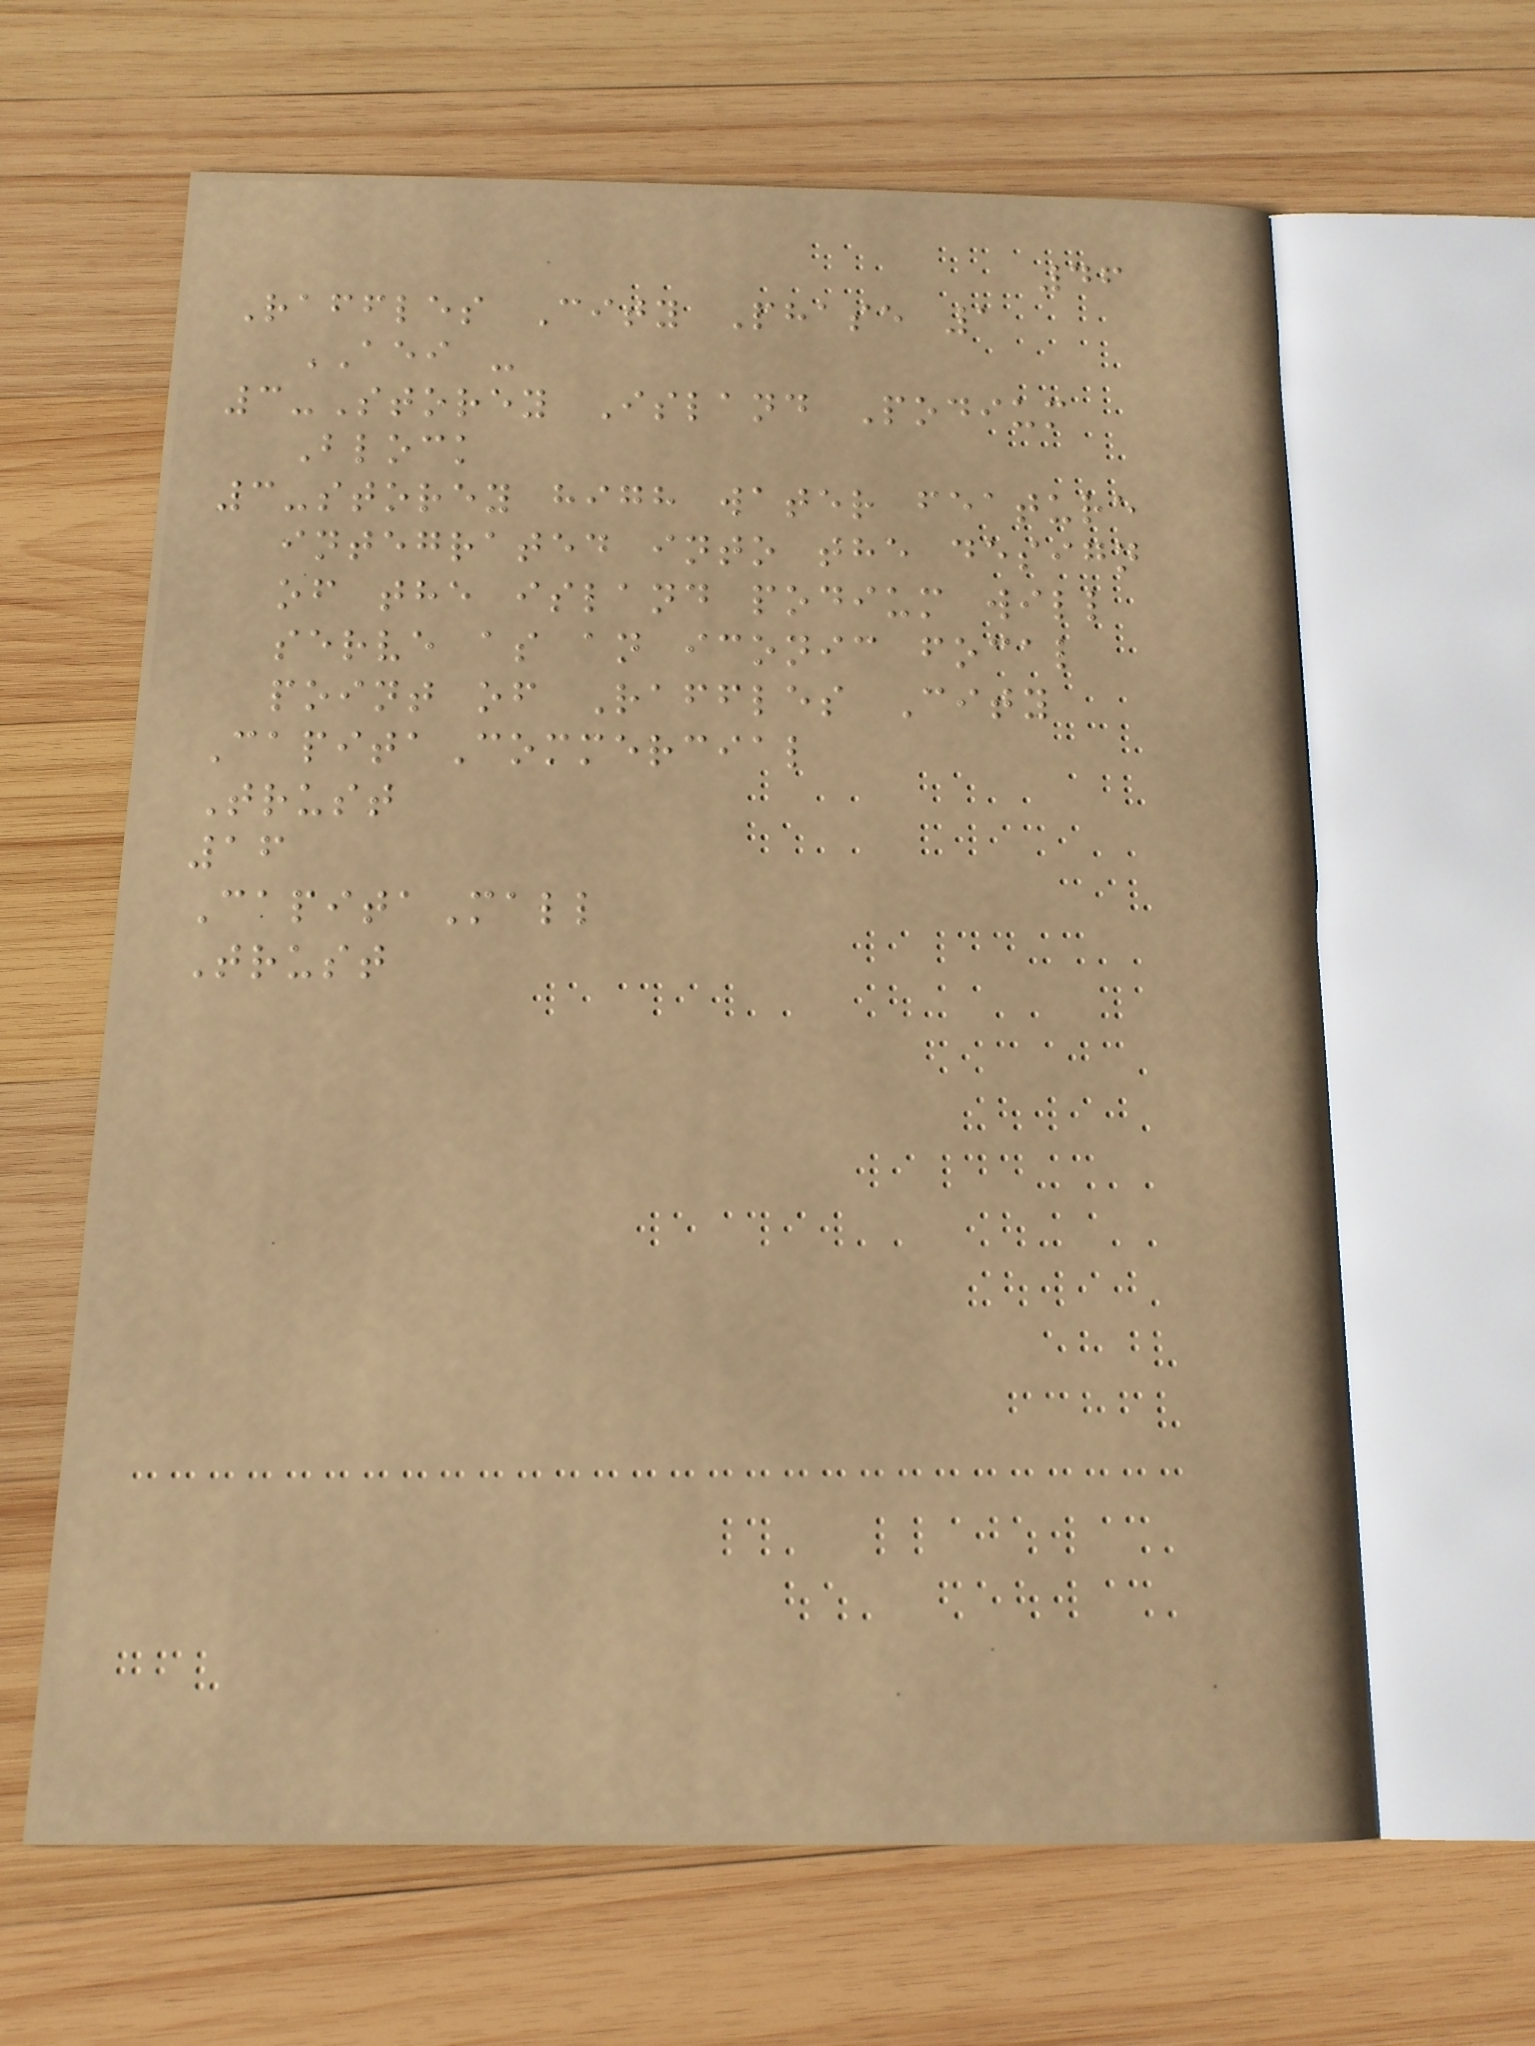46
Raffles City Phase 1
AEI -
3-Storey Island Podium
Block
3-storey high water feature
integrated into the design
of the island podium will
serve as an iconic focal
point of Raffles City
CapitaCommercial
Trust
16
CapitaMall
Trust
